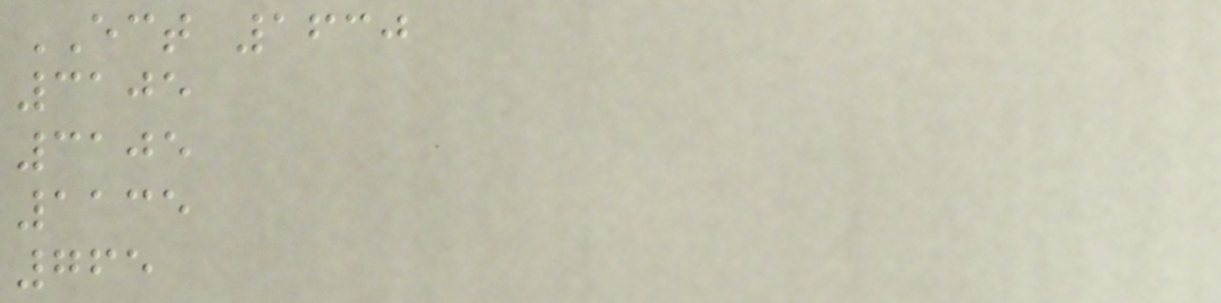ECT 1630
3105
3105
1135
765
